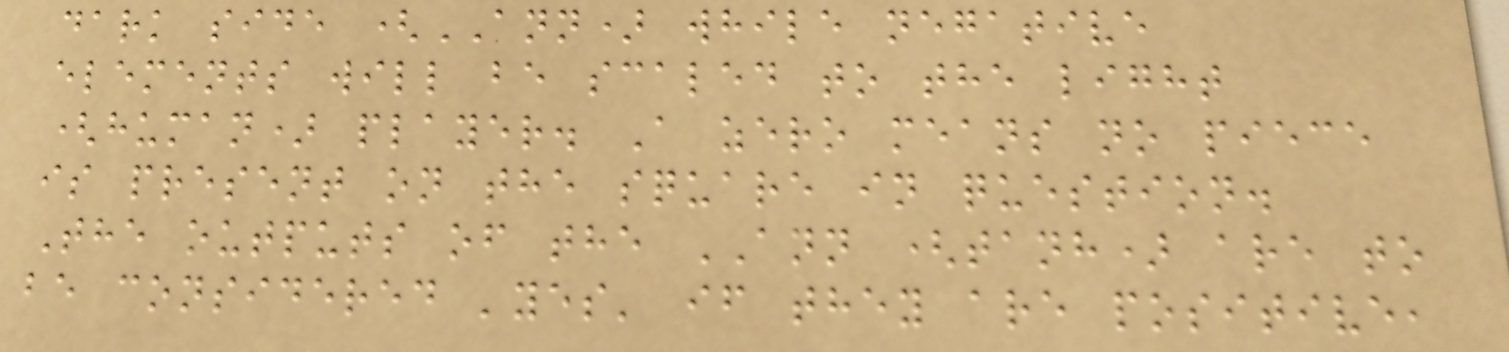dark side (ANN) while negative
elements will be scaled to the light
(human) player. A zero means no piece
is present on the square in question.
The outputs of the ANN (tanh) are to
be considered 'yes' if they are positive,
